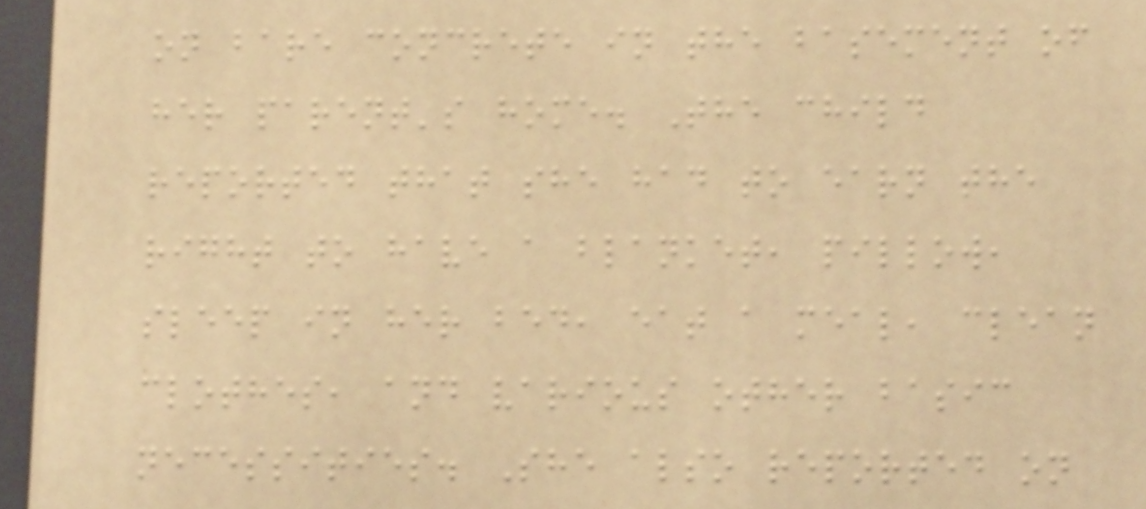on bare concrete in the basement of
her parent's home. The child
reported that she had to earn the
right to have a blanket, pillow,
sleep in her bed, eat a meal, clean
clothes, and various other basic
necessities. She also reported on
